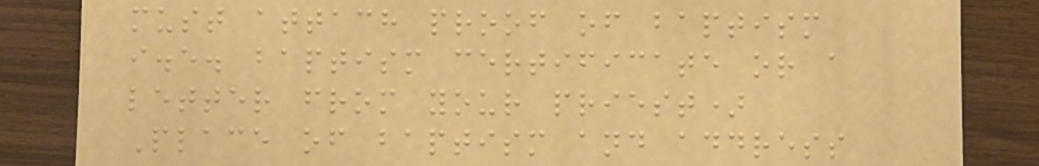must attach proof of baptism
i.e. baptism certificate or a
letter from your priest)
Place of baptism and address
